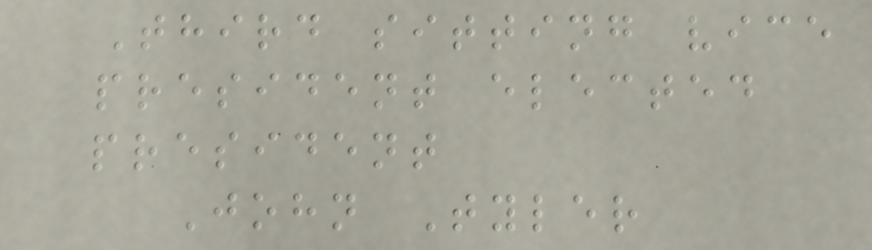Third sitting vice
president elected
president
John Tyler
